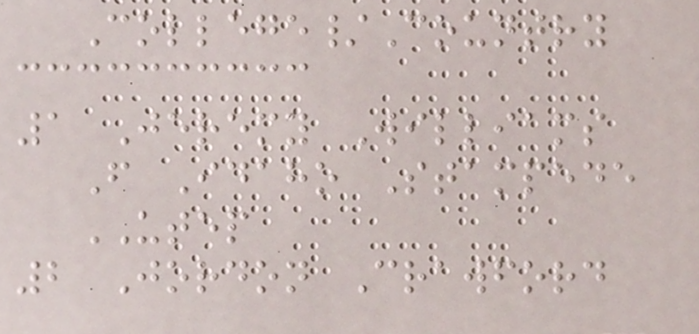College/Country
1 Jeremy Williams
F Idaho Stampede
UTEP
2 Jordon Crawford
